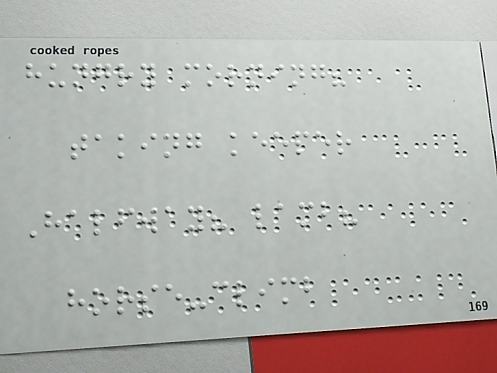hungry morning?
taking keeper
Halfway? lamb?
horse-climb
